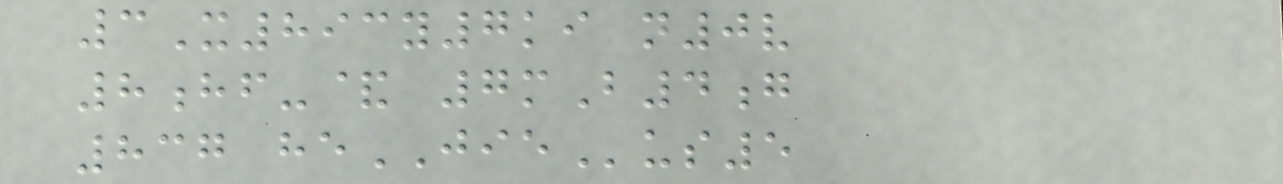3X893y7ki n0v
8hf-& 7mB4g
837 heJIEus5
